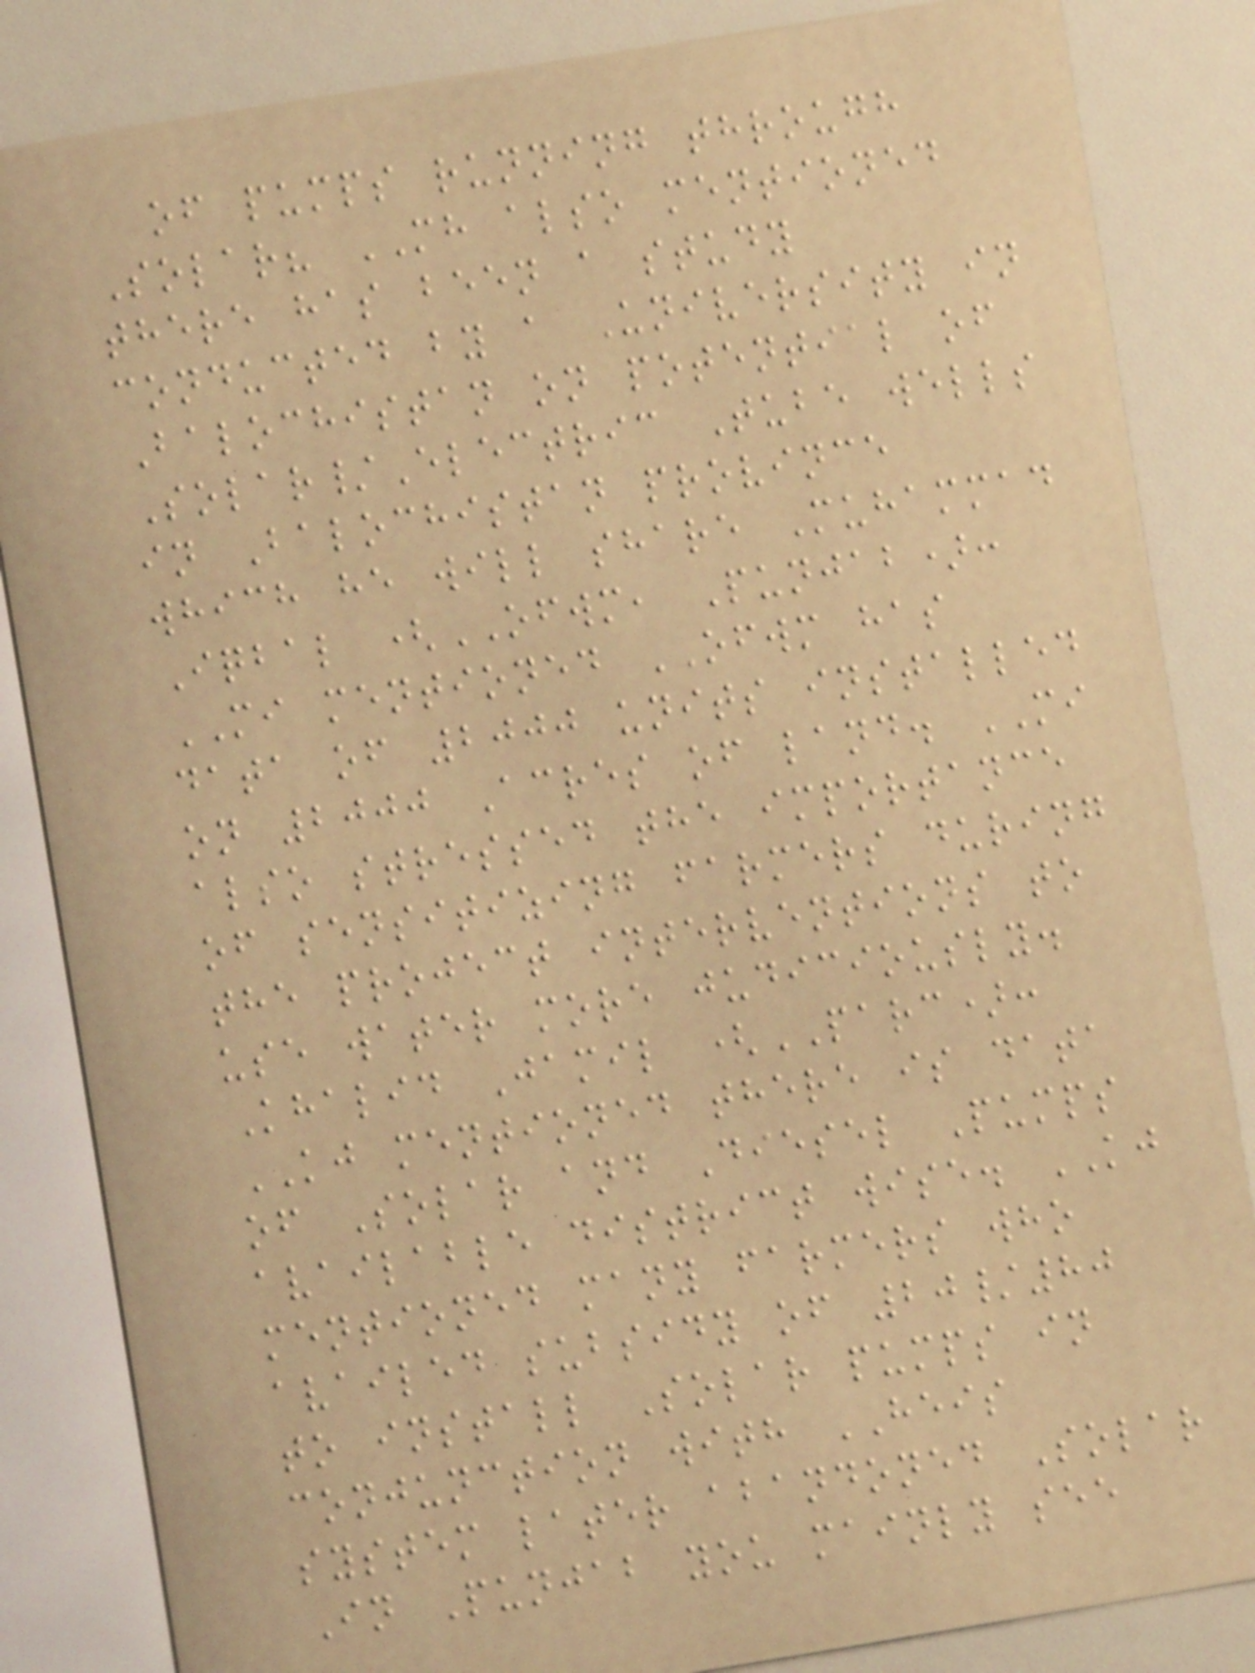of pumps running through
Solar? MH also mentioned
there has been a study
conducted by a University in
Balochistan on potential of
Solar/Electric Tube wells
in Balochistan province
which he will share Muhammad
Iqbal (OFWM, Punjab):
MI mentioned OFWM has
data of 2000 units installed
on 2000 Acres of land. MI
also stressed the importance
of sensitizing farmers during
the project interventions to
use water more judiciously.
Khalid Jamil (PARC):
KJ mentioned there is data
of Solar and Diesel Pumps
available district wise. KJ
mentioned many farmers who
availed subsidy of 20/80
to install Solar pumps in
conjunction with HEIS
system later abandoned Solar
In Punjab you mainly see
